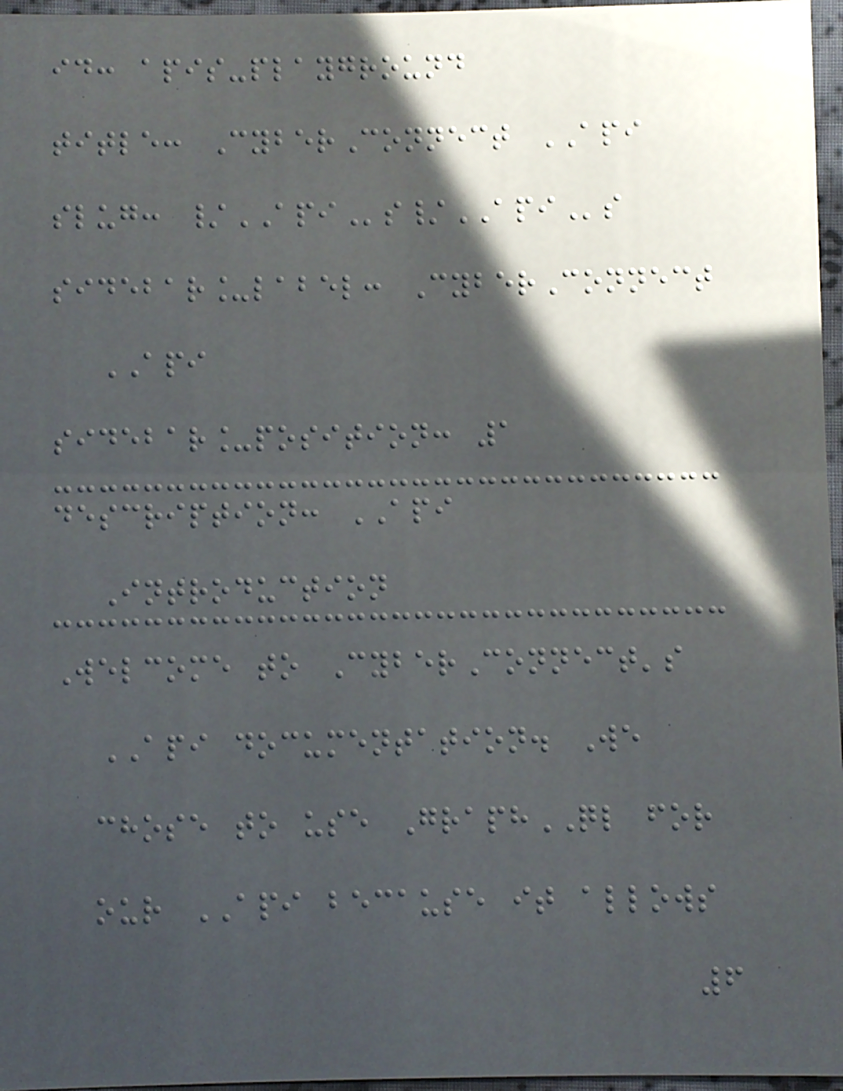id: apis-playground
title: CyberConnect API
slug: /APIs/APIs
sidebar_label: CyberConnect
API
sidebar_position: 1
description: API
Introduction
Welcome to CyberConnect's
API documentation. We
chose to use GraphQL for
our API because it allows
6
